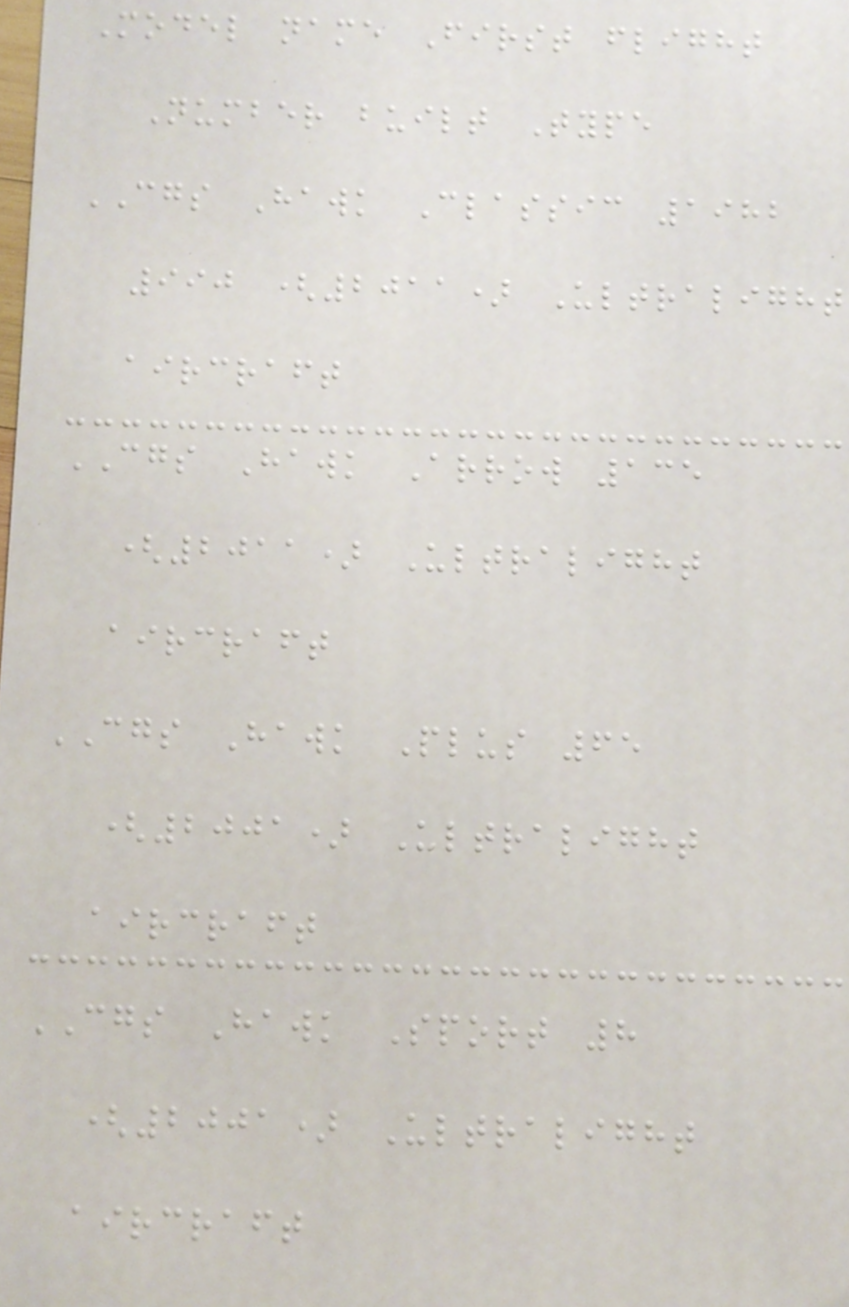Model name First flight
Number built Type
CGS Hawk Classic 1982
990 (2011) Ultralight
aircraft
CGS Hawk Arrow 135
(2011) Ultralight
aircraft
CGS Hawk Plus 65
(2001) Ultralight
aircraft
CGS Hawk Sport 8
(2001) Ultralight
aircraft
